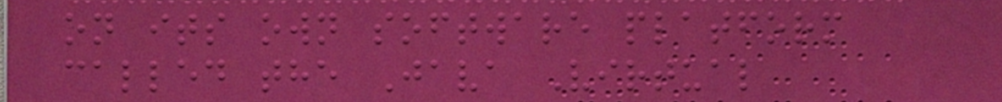on its own software platform
called the Java Virtual
